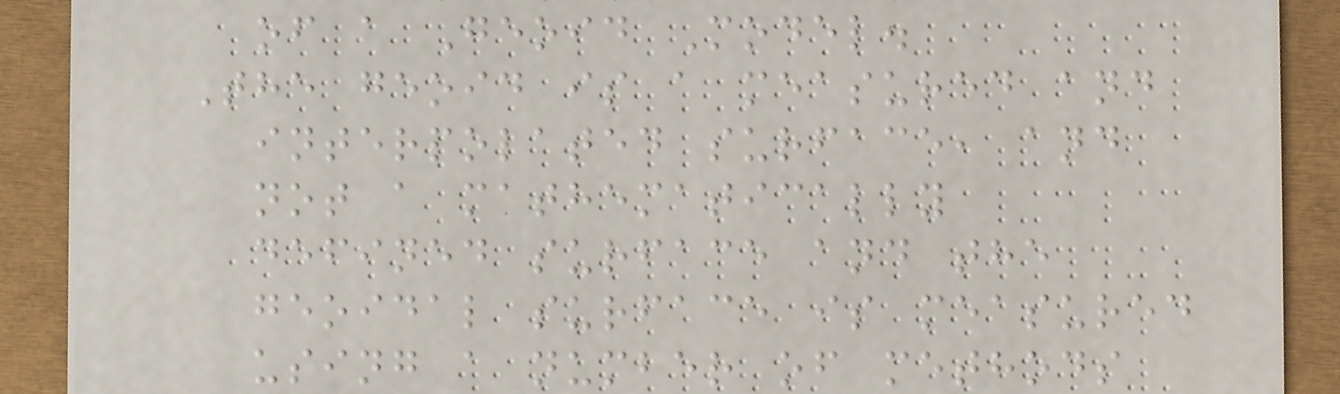of a Geoid Model.
The geoid is a measured and
interpolated surface, and
not a mathematically
defined surface and the
geoidal surface is measured
using a number of methods
